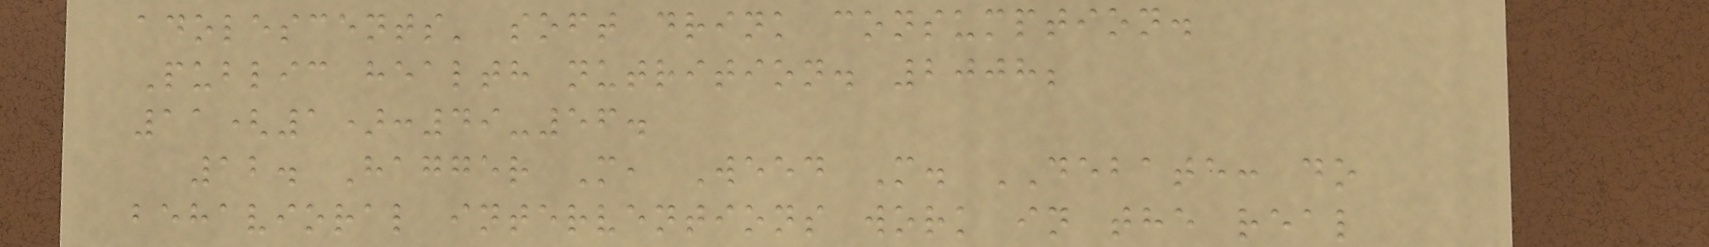adolescents' soft drink consumption.
Public health nutrition. 2008;
11(1):49-56.
12. Hagger M, Weed M. DEBATE: do
behavioral interventions work in the real
